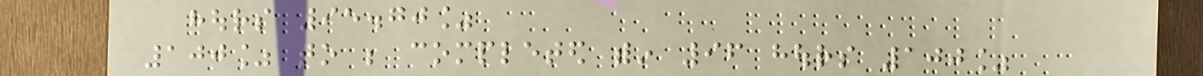hours 95.70%
100% to be completed within 96 hours 100%
